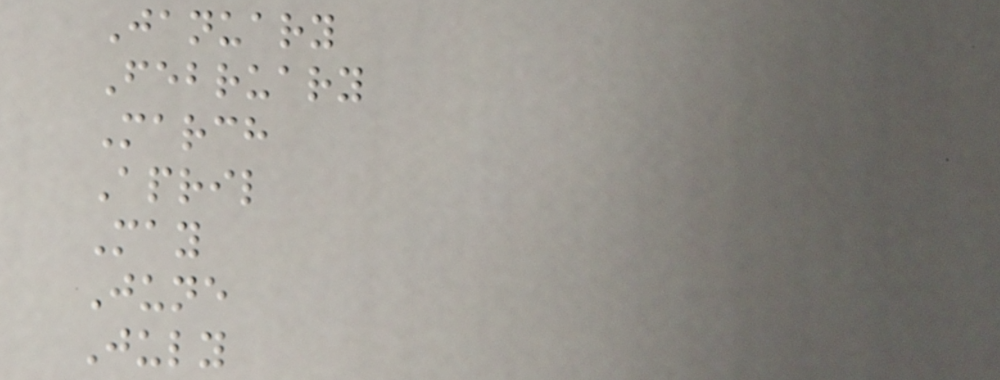January
February
March
April
May
June
July
